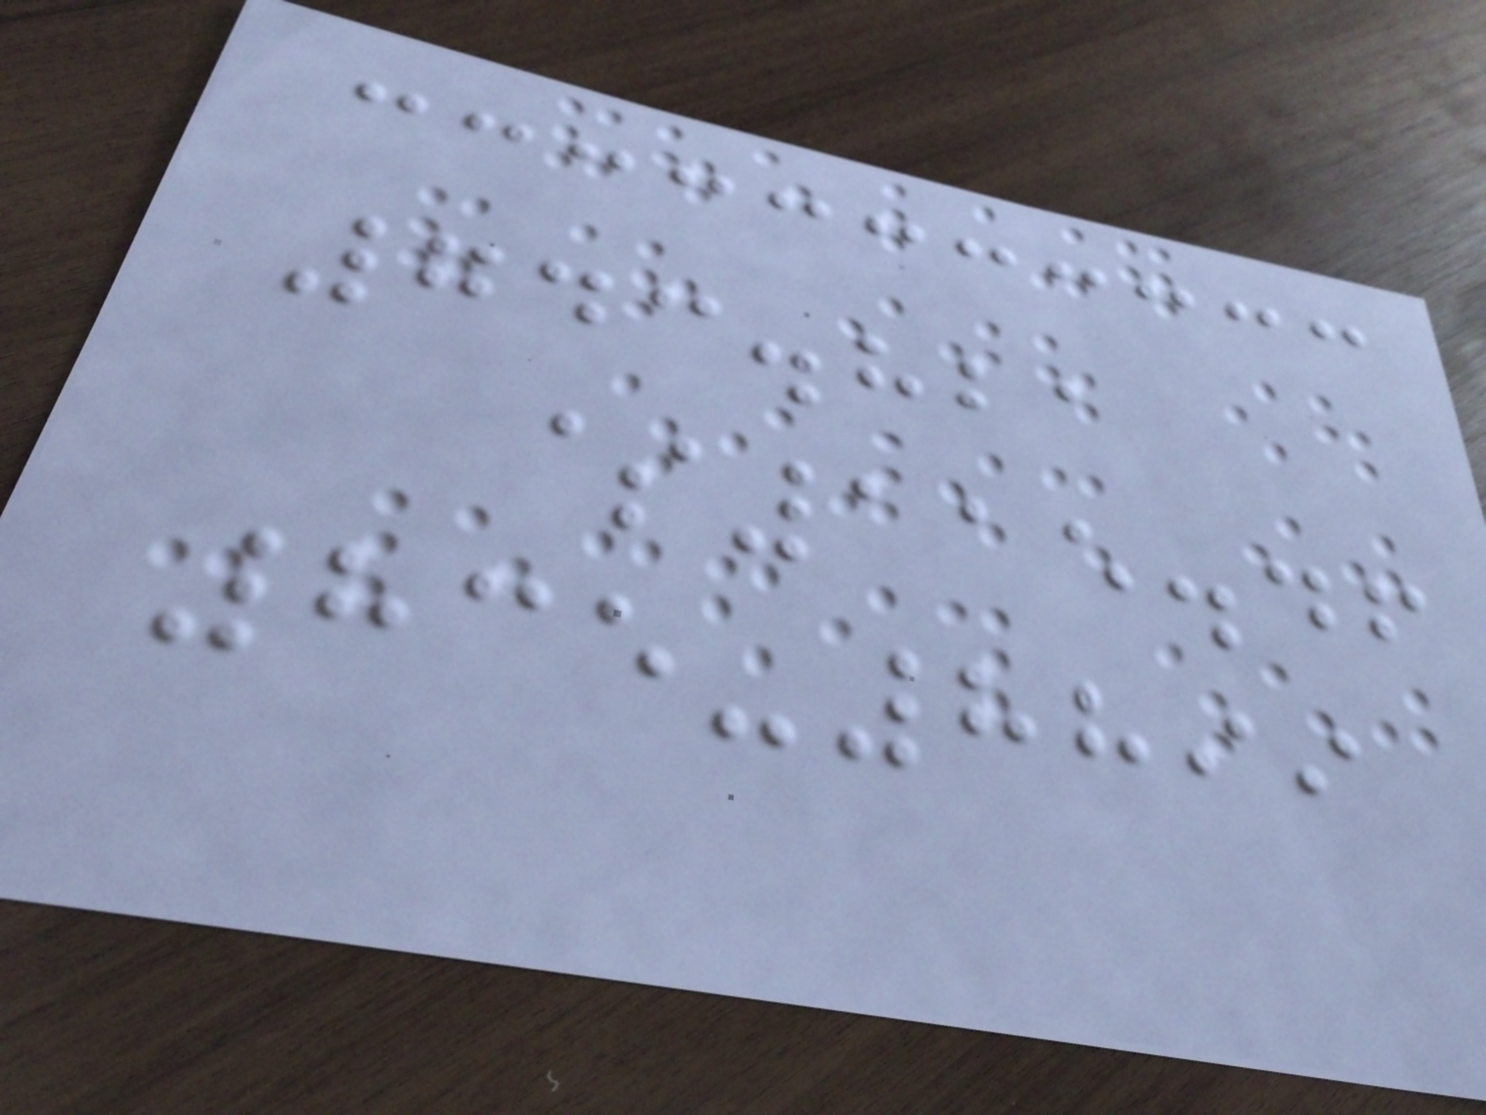743.821
$115.46
835-8899
